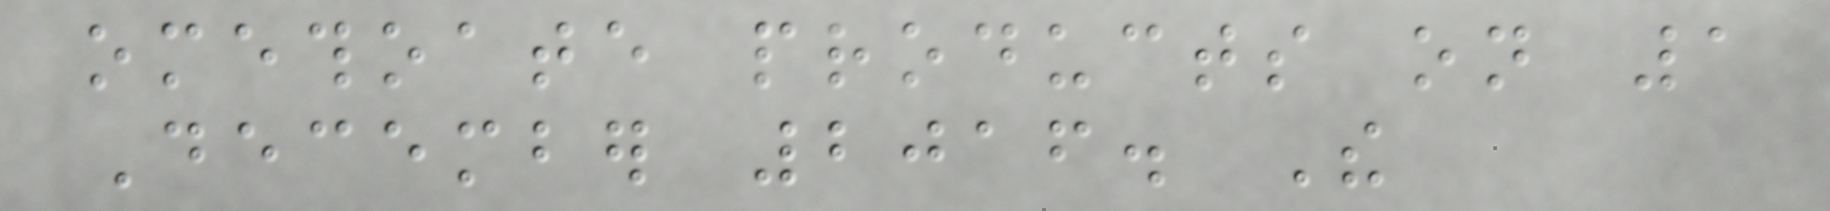omethoate products on 1
December 2016. The
